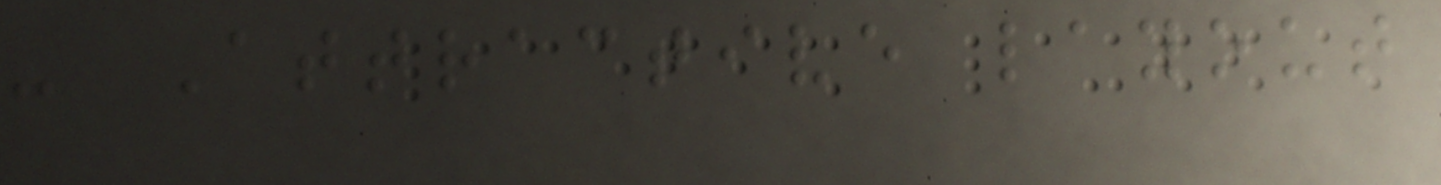- Attractive layout
